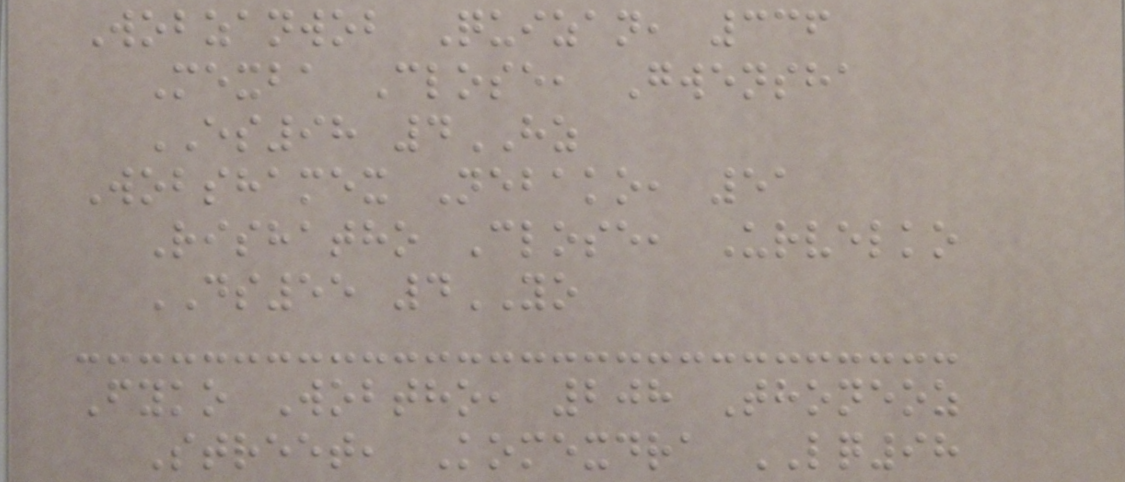Wobzanwob Quizan, 336
Mexba Close, Gwensha
ES98 4HZ
Wobshamex Nebako, 51
Rishatho Close, Urvelko
DS55 4YO
Fyko Wobtho, 208 Thoneoz
Street, Komexdra LQ98
